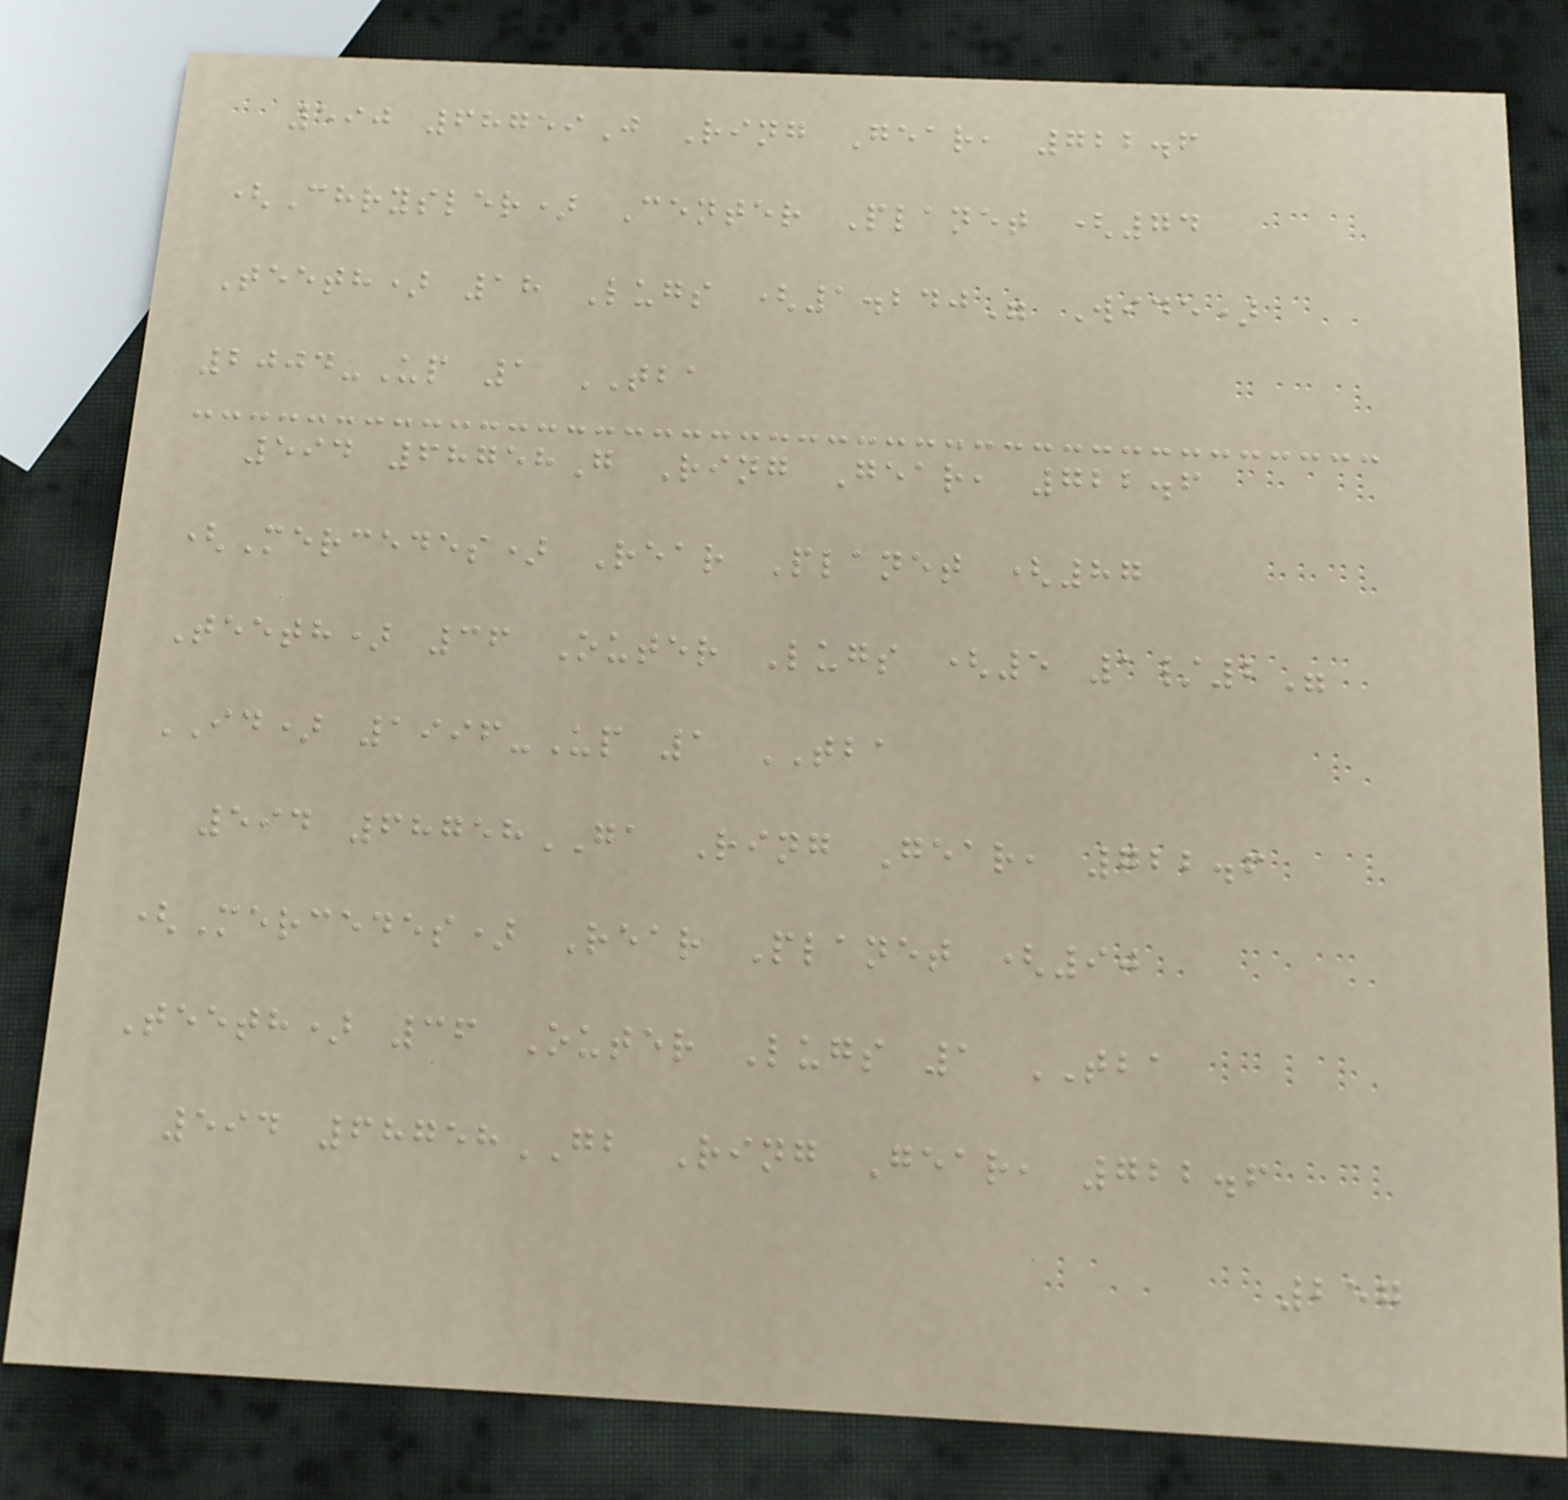590 68759J Ring Gear, 722.6
(Chrysler) Center Planet (74
Teeth) 18 Lugs (1.240" Wide)
2004-Up 1 TBA
594 68758G Ring Gear, 722.6
(Mercedes) Rear Planet (87
Teeth) 36 Outer Lugs (5 1/2"
ID) 1996-Up 1 TBA
594 68758GA Ring Gear, 722.6
(Mercedes) Rear Planet (90
Teeth) 36 Outer Lugs 1 TBA
594 68758GB Ring Gear, 722.6
257
